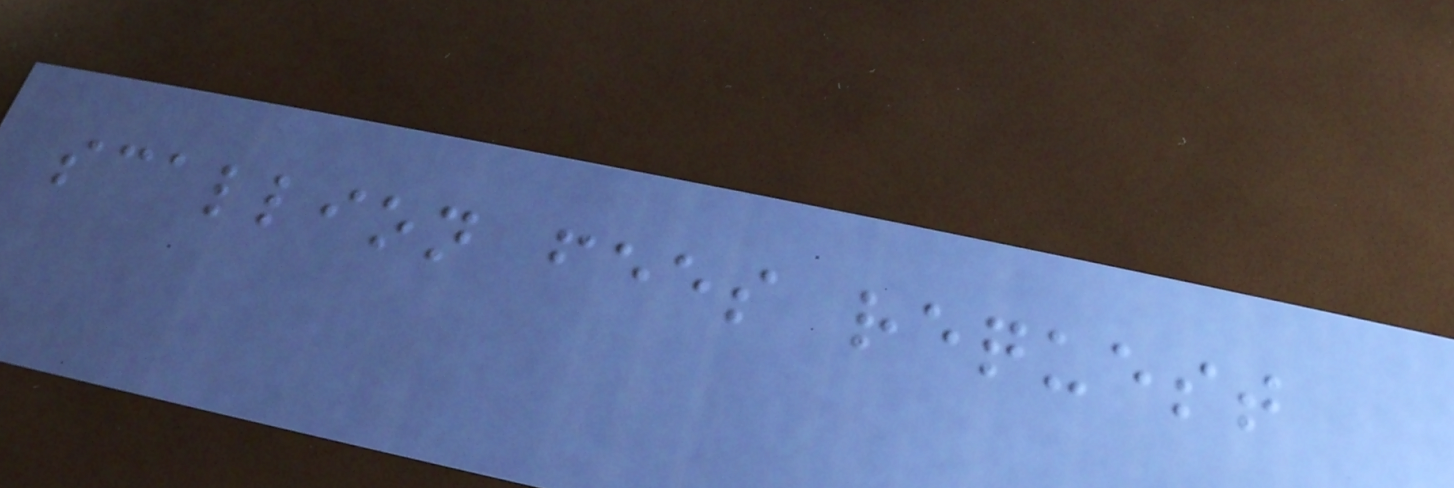scallion fees request
